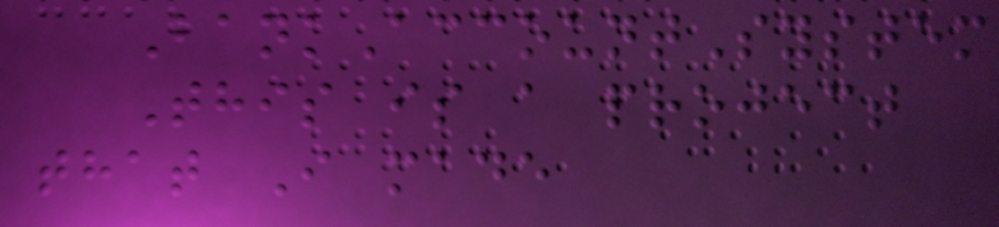BankAccountSystem
This is a project
that I made
